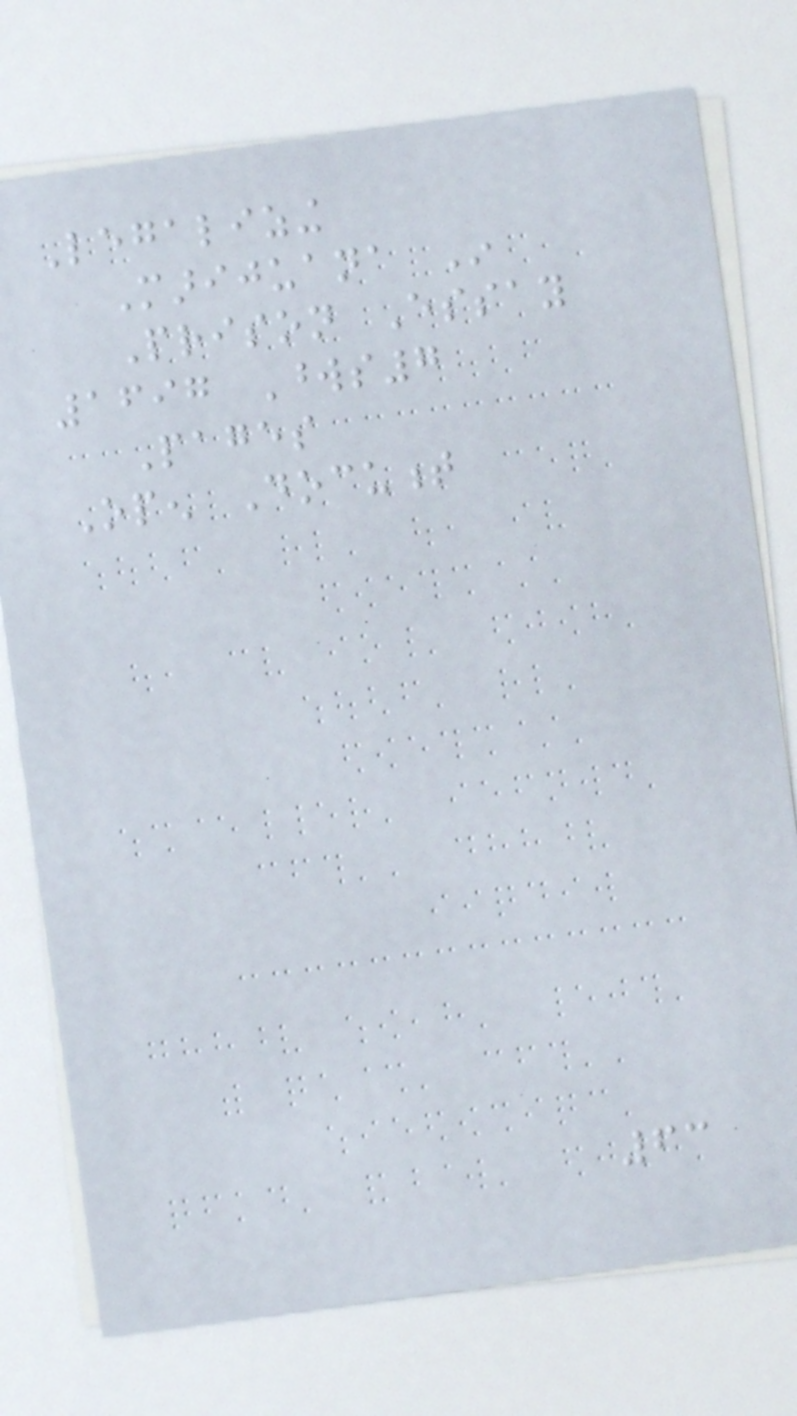Legalizing
Marijuana In
Prison Essay
1697 Words7
Pages
Open Document
63
